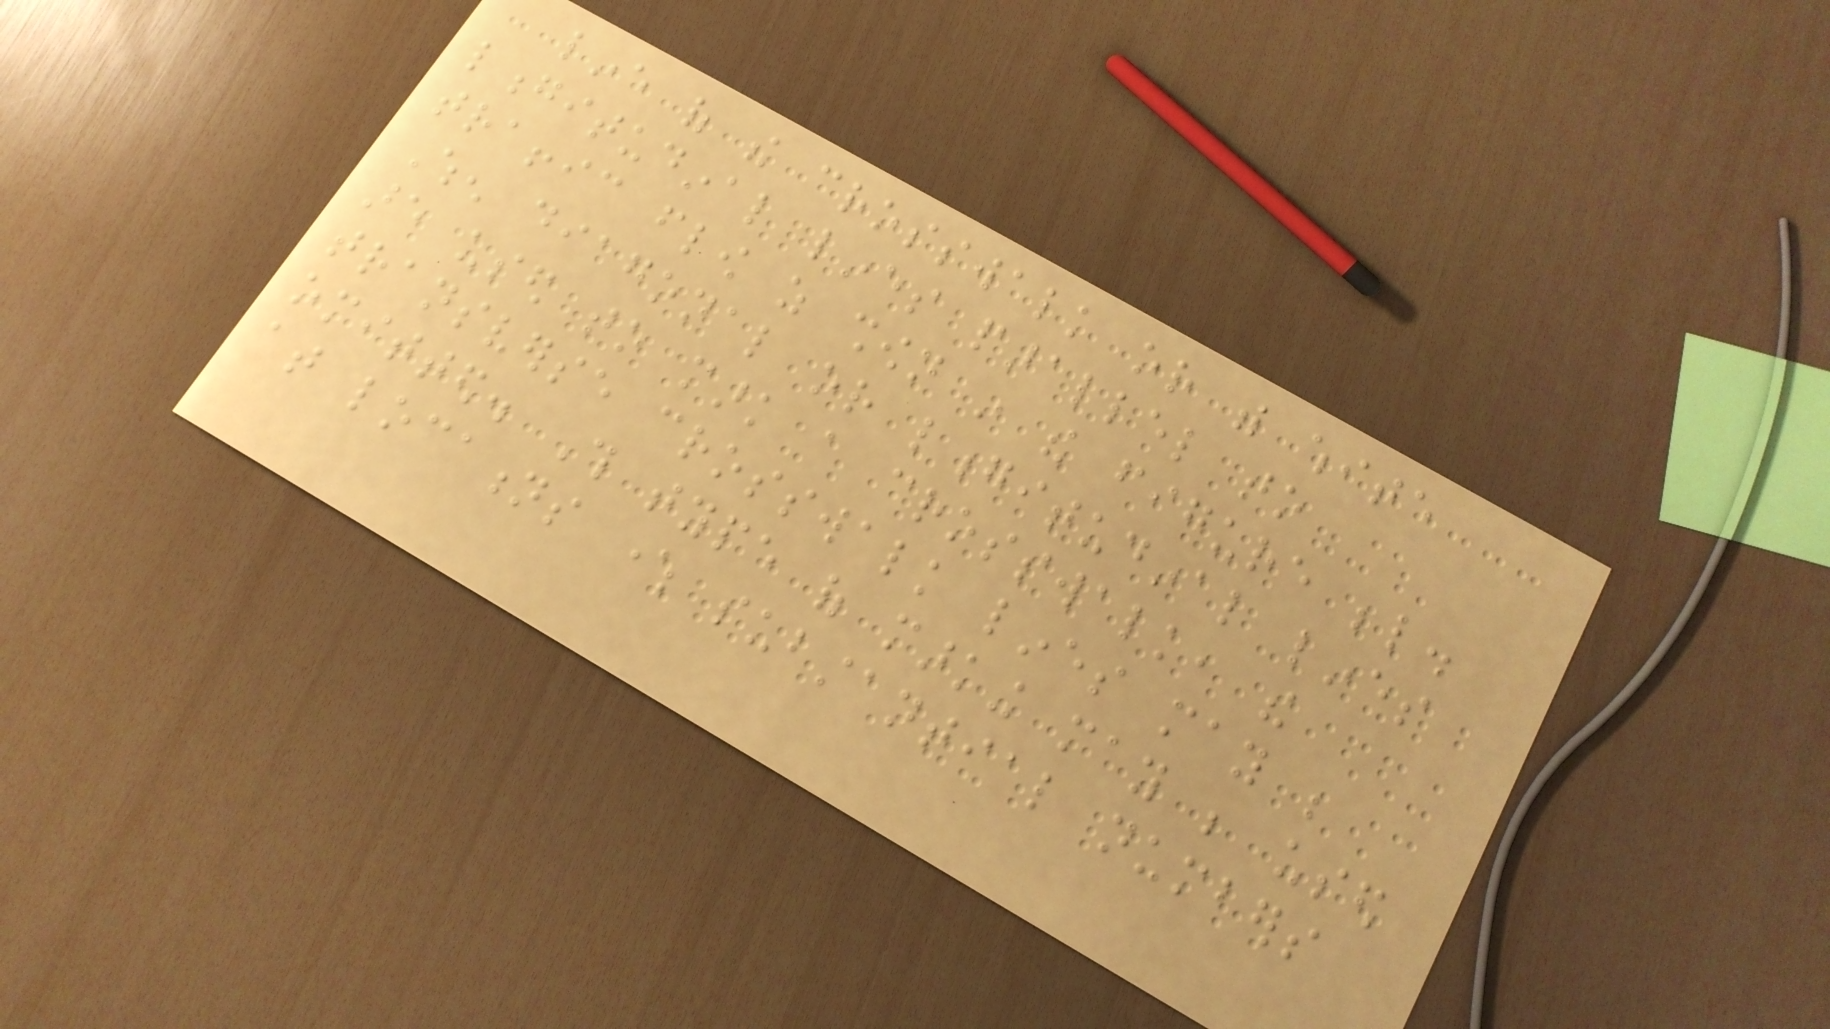line of the crosswalk or with white
longitudinal lines parallel to
traffic flow as shown in the figure below.
When diagonal or longitudinal lines
are used to mark a crosswalk, the
transverse crosswalk lines may be
omitted. This type of marking may be used
at locations where substantial numbers
